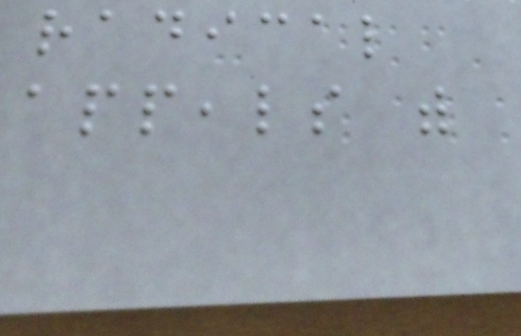radical
appeals with
